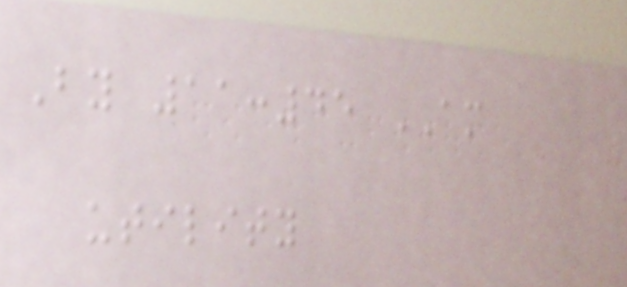By 11:45 AM
utility
